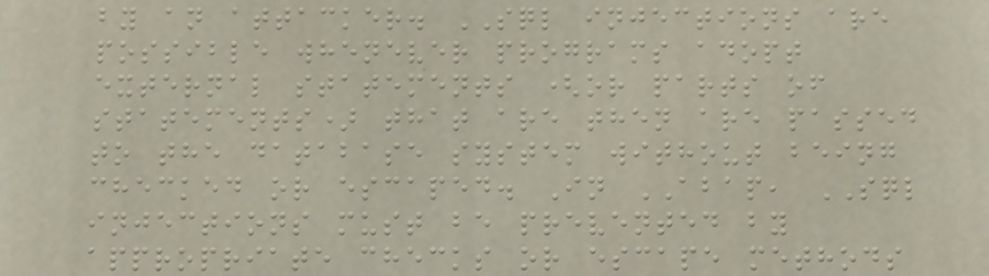by an attacker. SQL injections are
possible whenever programs adopt
external statements (or parts of
statements) that are then are passed
to the database system without being
checked or escaped. In ABAP, SQL
injections must be prevented by
appropriate checks or escape methods
